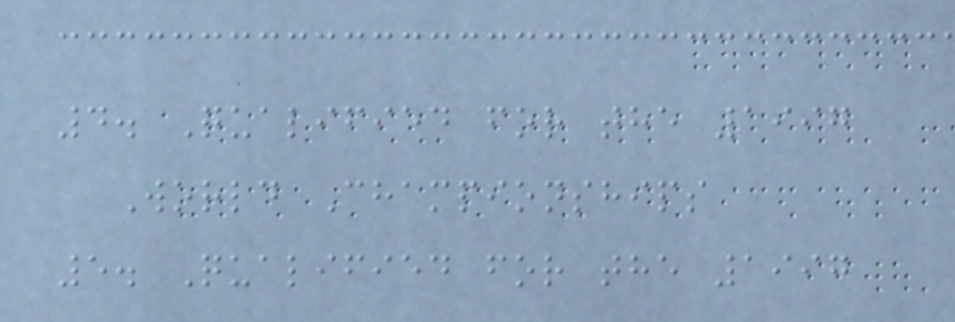4. Qualified for the 1997
World Championships
5. Qualified for the 1997
